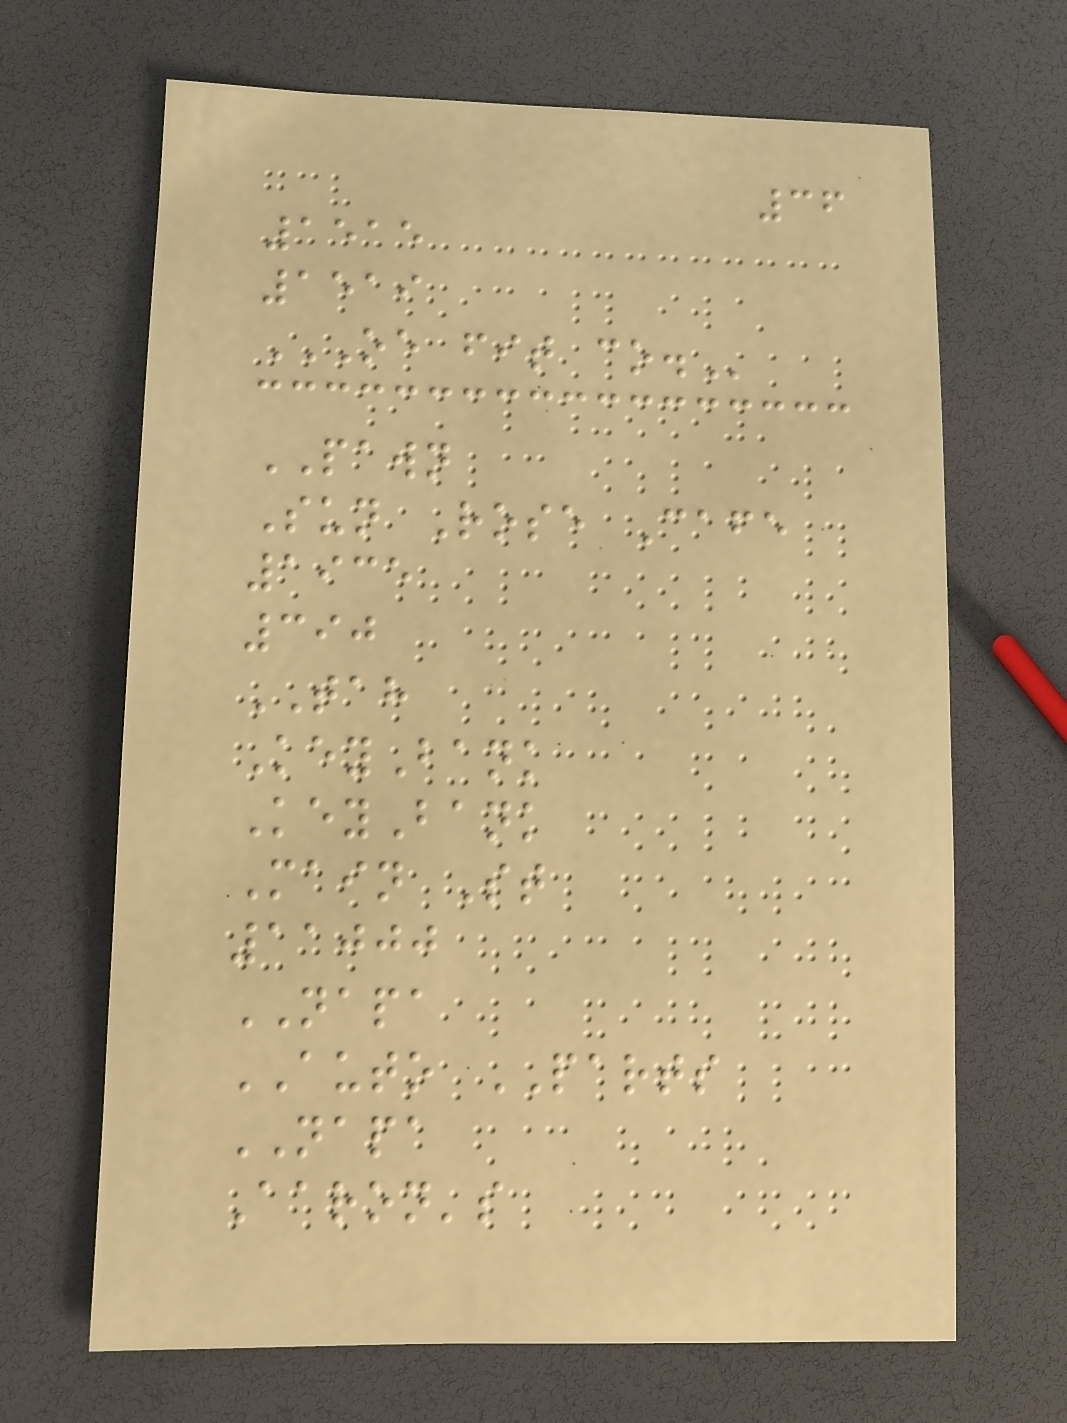36
1515
1519
OE FIT CO.
PAWN
Sun Rose Cafe
1935
390
TAH
KeyBank
KeyBank
Main St
11000
NAPA
AUTO PARTS
NAPA
Aaron's
